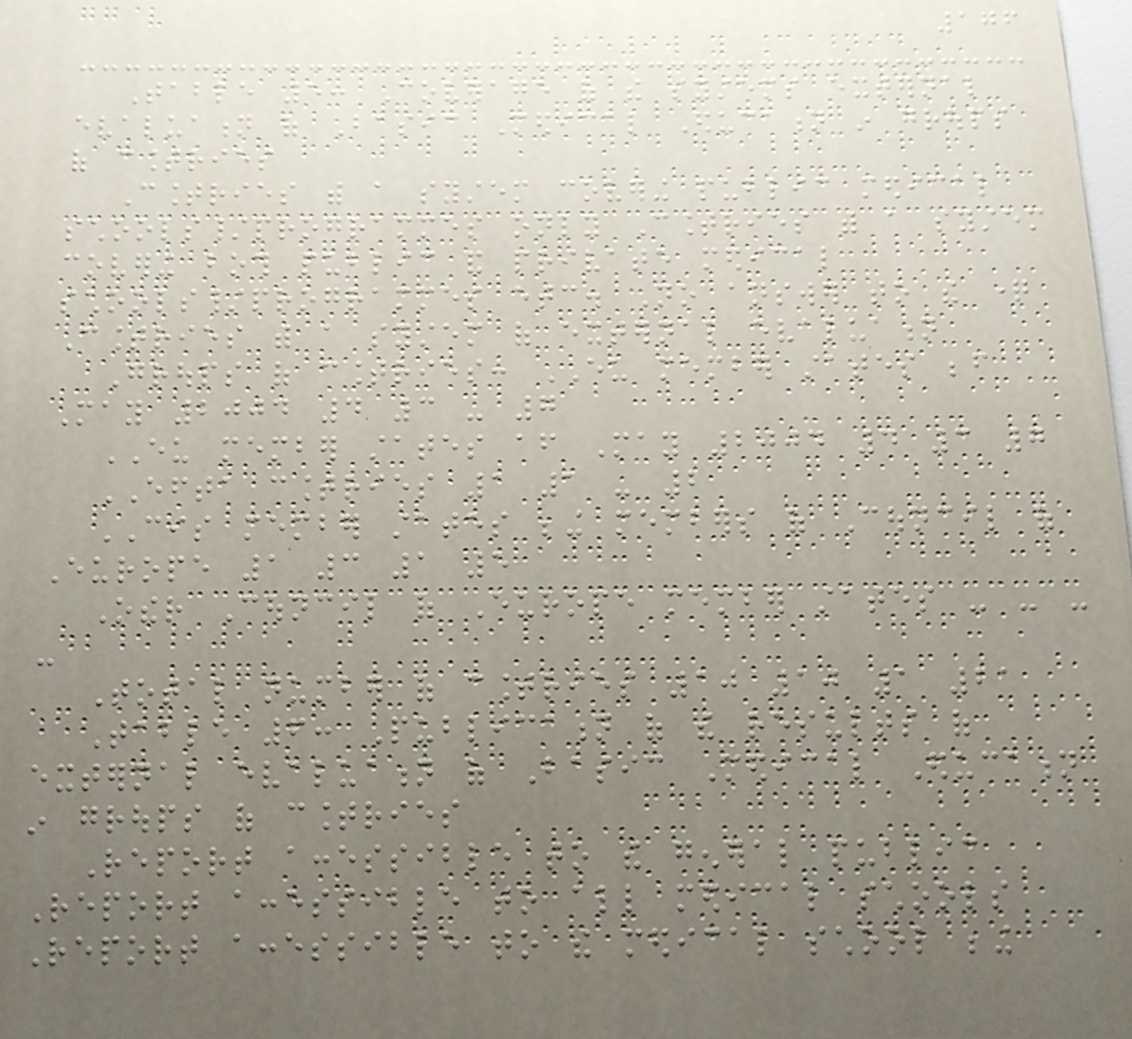176
Table 5: Coverage of the systems external
evaluation of Basic Medical Education in groups
of countries
Countries with a system covering public medical
schools/programmes only Countries with a system
covering both public and private medical
schools/programmes etc. No answer to the question
Countries with a system of external evaluation
Groups of countries: EU member states before
May 2004 4 3 - 7
EU member states after May 2004 4 3 7
EFTA countries 1 1 - 2
CIS member states being members of Council of
Europe 1 3 1 5
Other Council of Europe member states - - -
-
Total number of countries 10 10 1 21
Table 6: Publication of the results of
external evaluation of Basic Medical Education
in groups of countries
Report accessible to the general public
Report accessible to all medical schools
Report accessible to the medical school being
